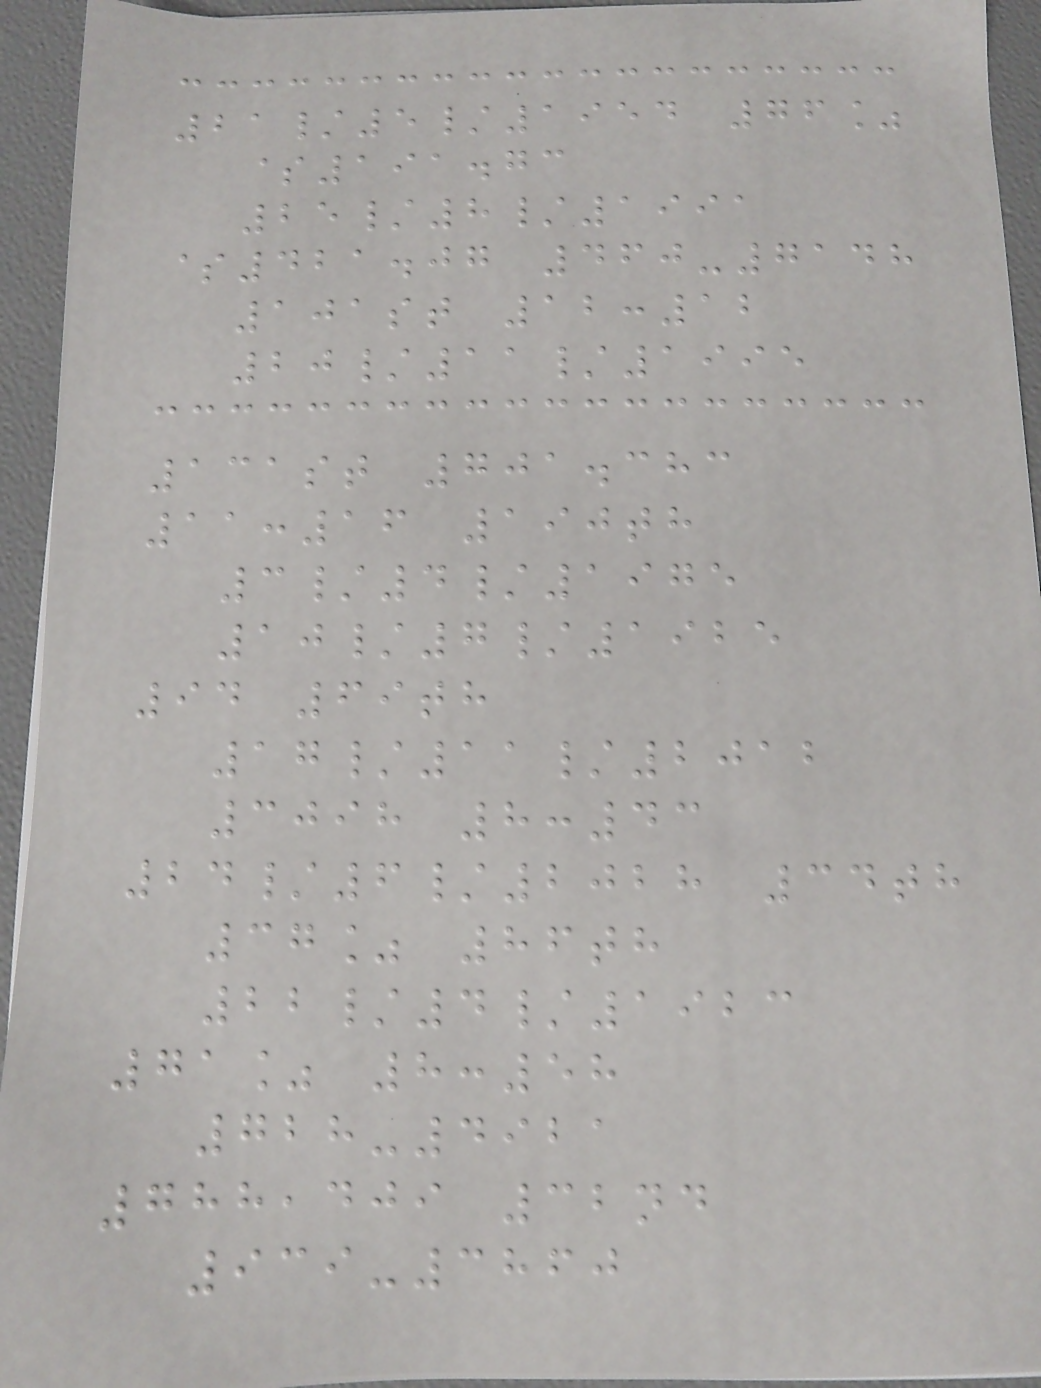21/5/1954 76%
$191.73
25/8/1991
$421.07 460-7148
101st 12:12
20/11/1995
131st 701.383
11:16 190th
3/4/1975
10/7/1925
94 69th
17/11/2012
3098 8:43
24/6/2028 34th
37% 86th
22/4/1923
71% 8:58
728-4921
788,409 32nd
939-3860
